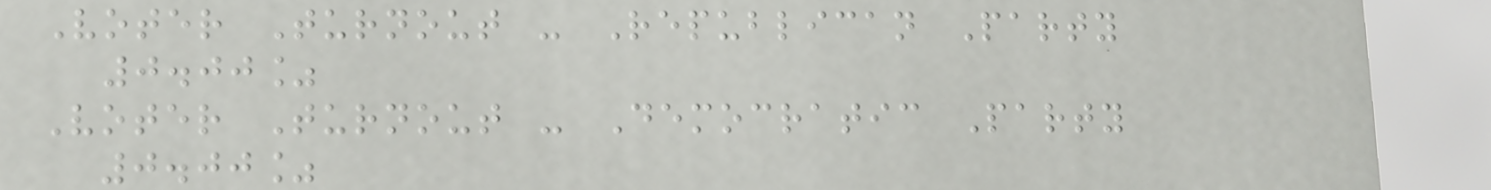Voter Turnout - Republican Party
0.00%
Voter Turnout - Democratic Party
0.00%
